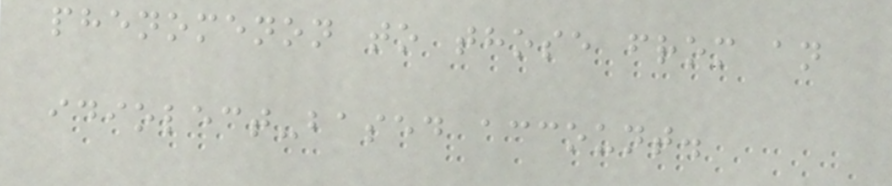phenomenon to those from an
idiolect-based account.
